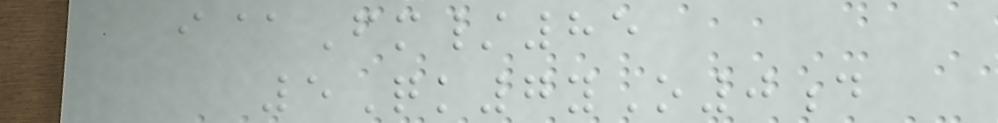i@Fm/85
5Qk7yO0d
